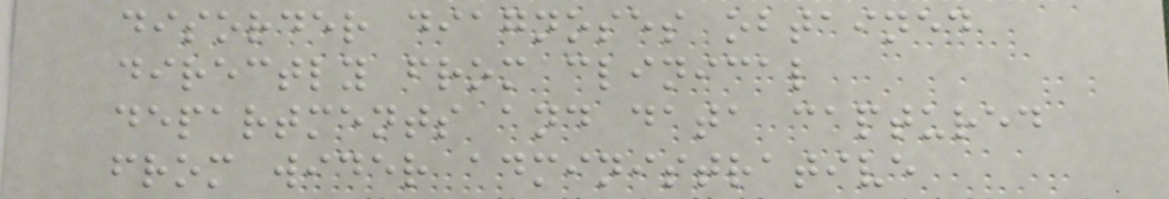disorder diagnoses obtained
directly from clinical
departments and data captured
from wider administrative
